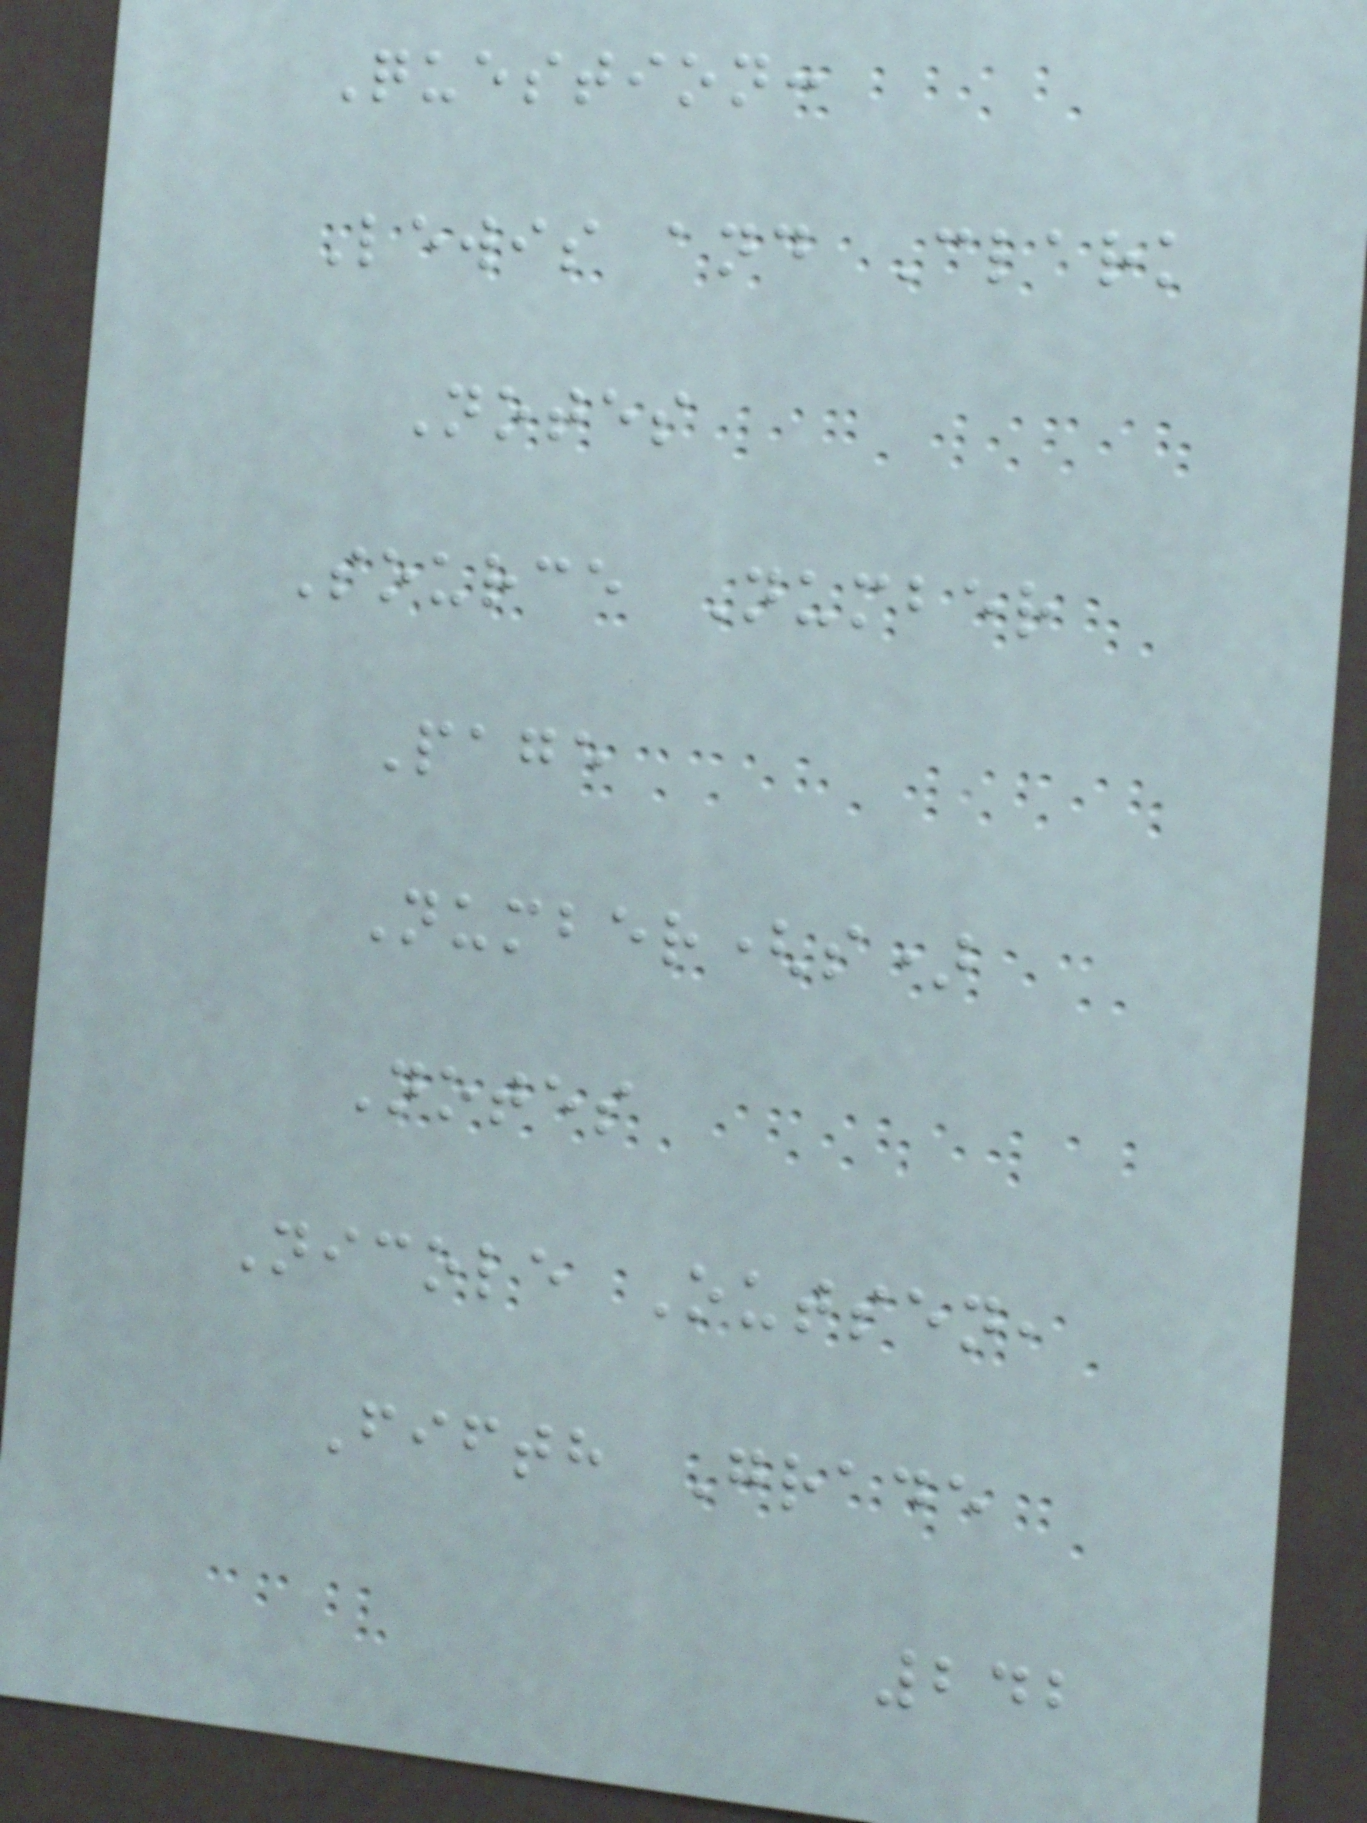Question:
Lewis and Clark
Notes
Source Number
Page
Number(s)
Notes
Nicole Outsen,
Fifth Grade
242
